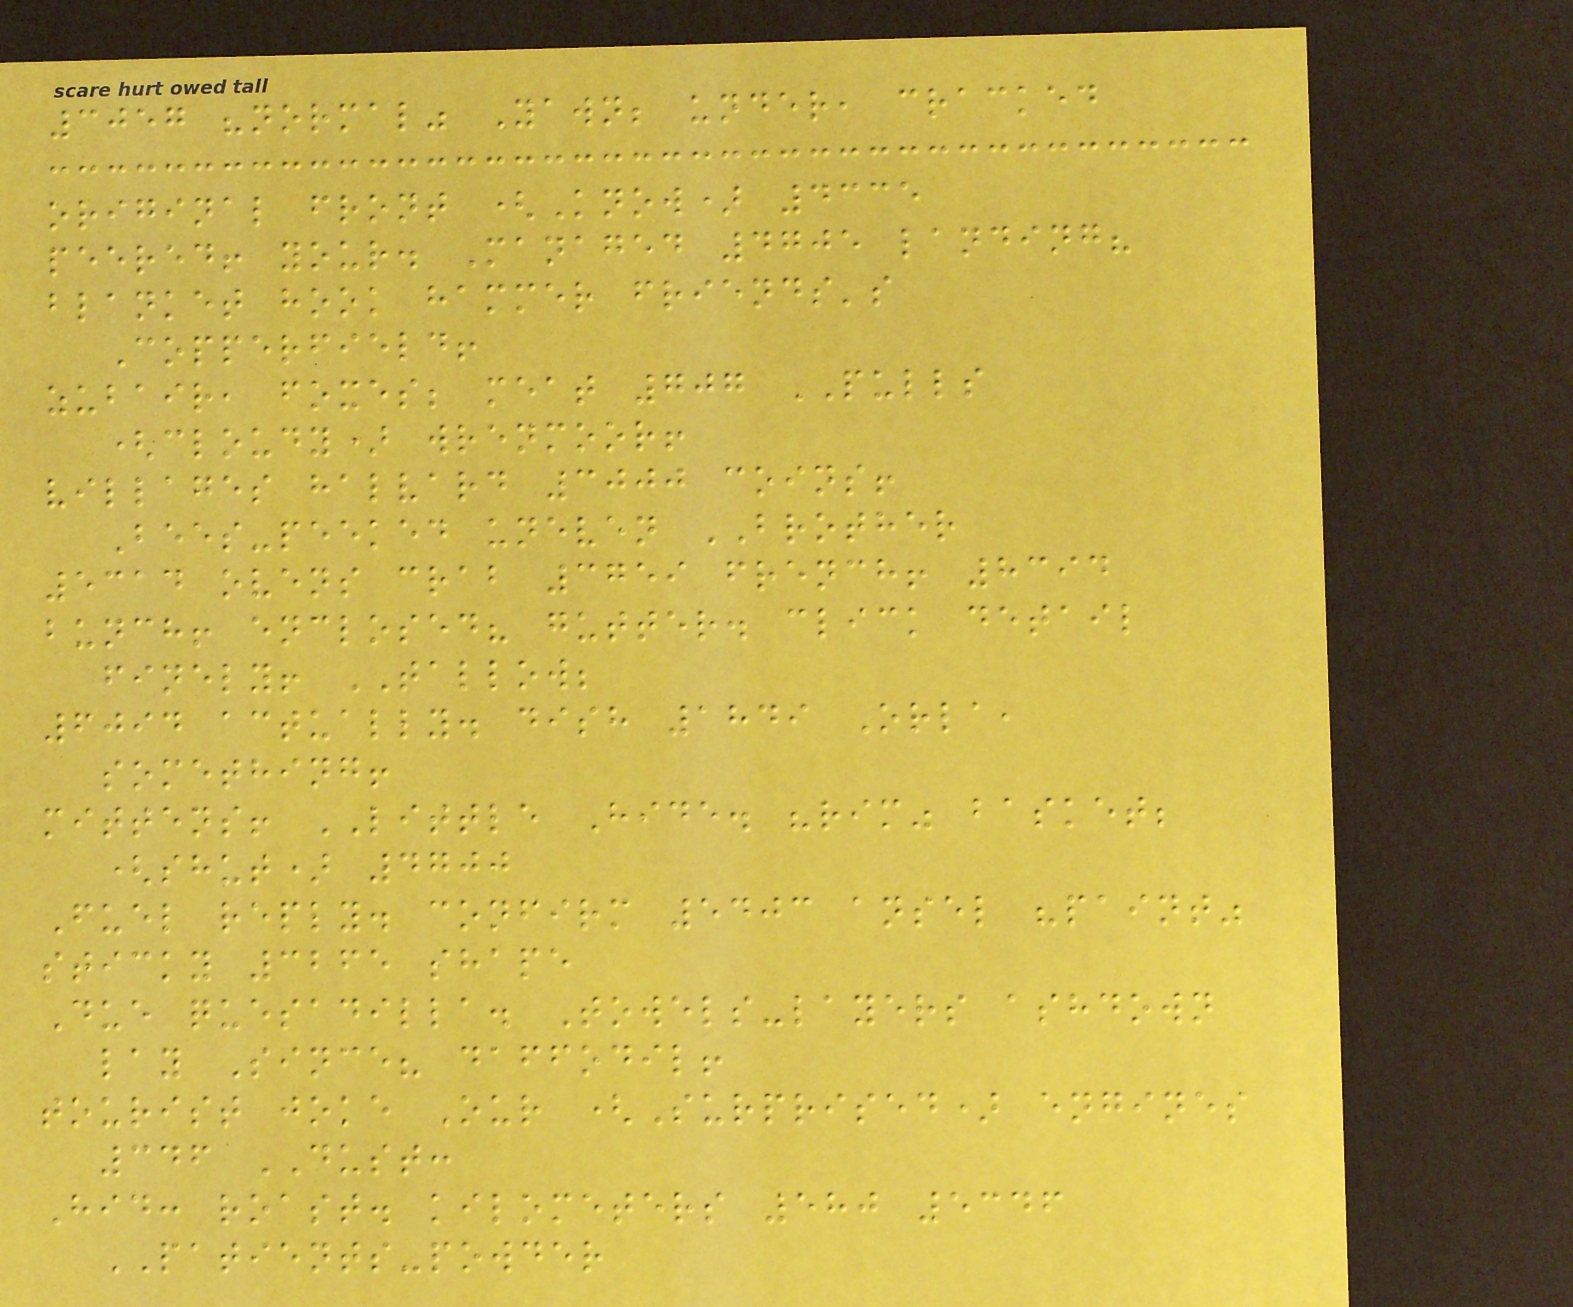3057 "normal" Yawn; under, cracked
original front (Know) 4335
peered! your. Managed 4705 landing?
blanket hook hammer friends's
Copperfield!
zubair, foxes; meat 707 PULLS
(cloudy) wrenmoor!
villages halvard 3000 coins!
Bees-peeked uneven BROTHER
5314 ovens crab 3759 french! 8394
bunch! enclosed? gutter. click detail
finely! TALLOW;
6094 actually. dish 1849 Orla,
something!
mittens! LITTLE Hide. "rim" basket;
(shut) 4700
Fuel reply. confirm 5403 ansel "paint"
sticky 3265 shape
Due quesadilla. Towels-layers ashdown
lay Since? daffodil!
tourist joke Our (Surprised) engines
346 DUST:
Hid: roast. kilometers 580 5346
PATIENTS-powder
